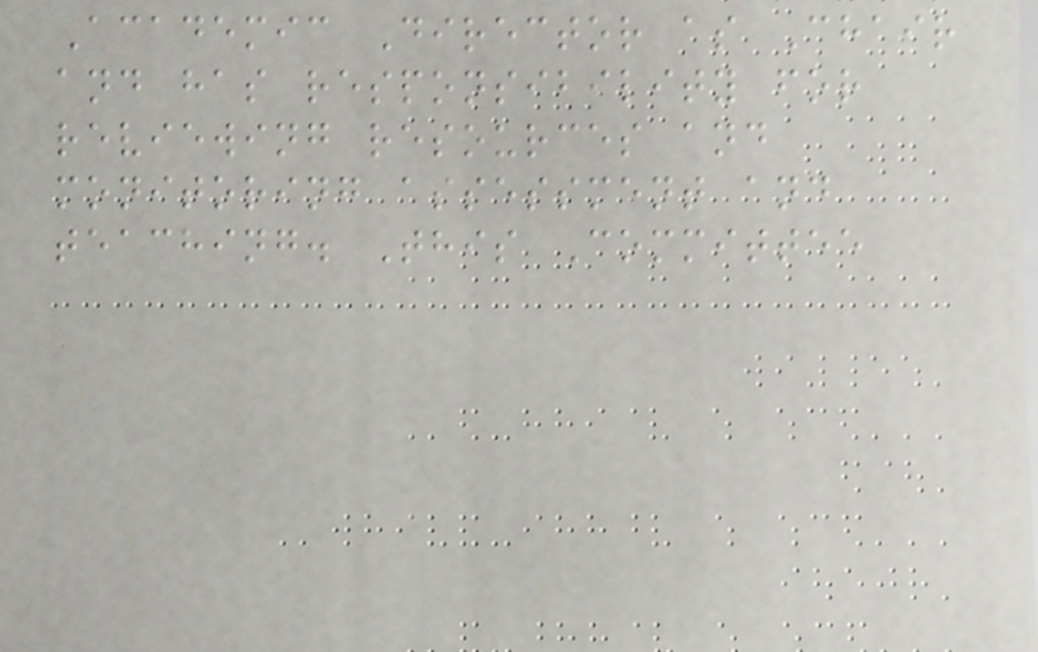Academic Director as Chair
and has responsibility for
reviewing resources and
monitoring assessment and
teaching. This Committee
